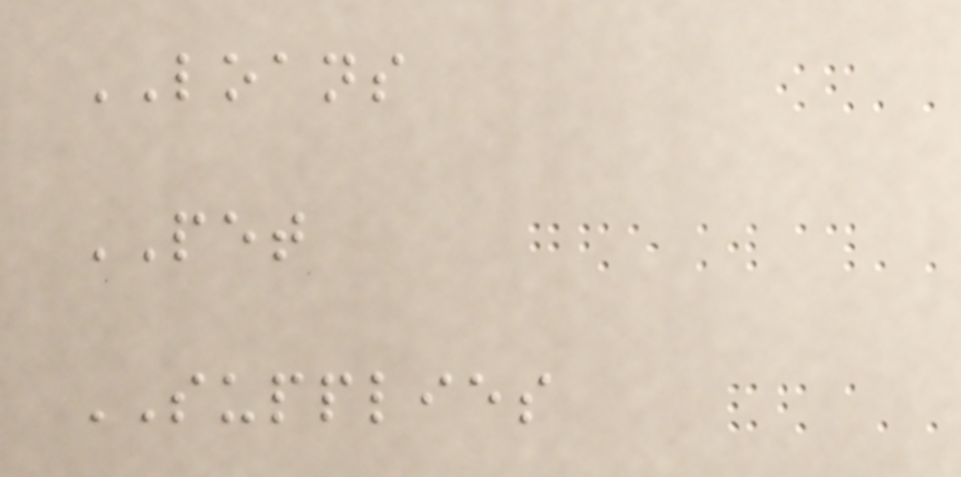LOANS
PET
SUPPLIES
